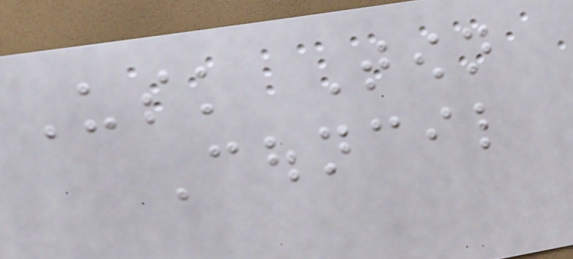Usk Town
Council
